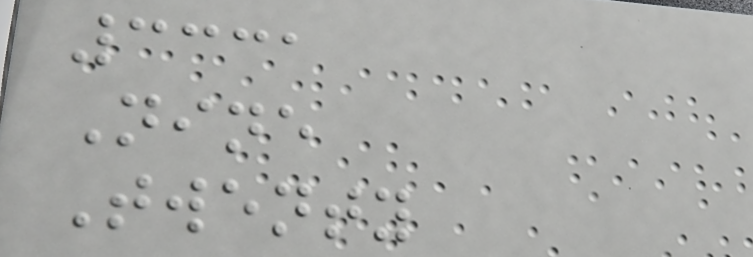3331
Nine
Twenty
